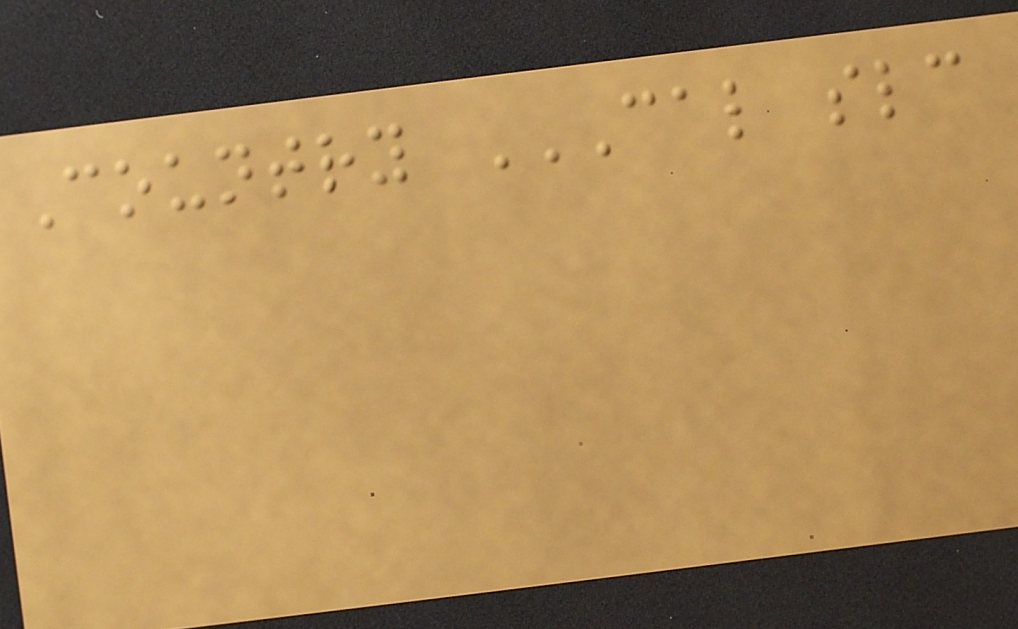Country CAL SLC
